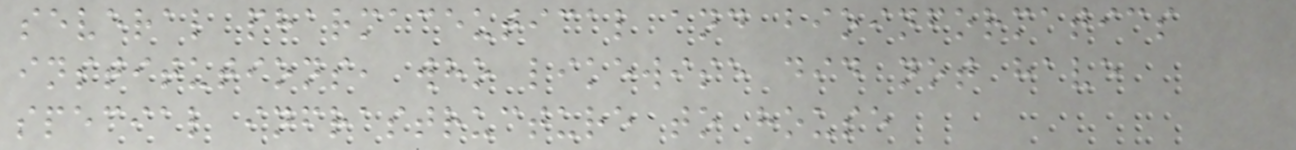several pharmaceutical and bioinformatics
institutions, who likewise did not have
special infrastructure to house
